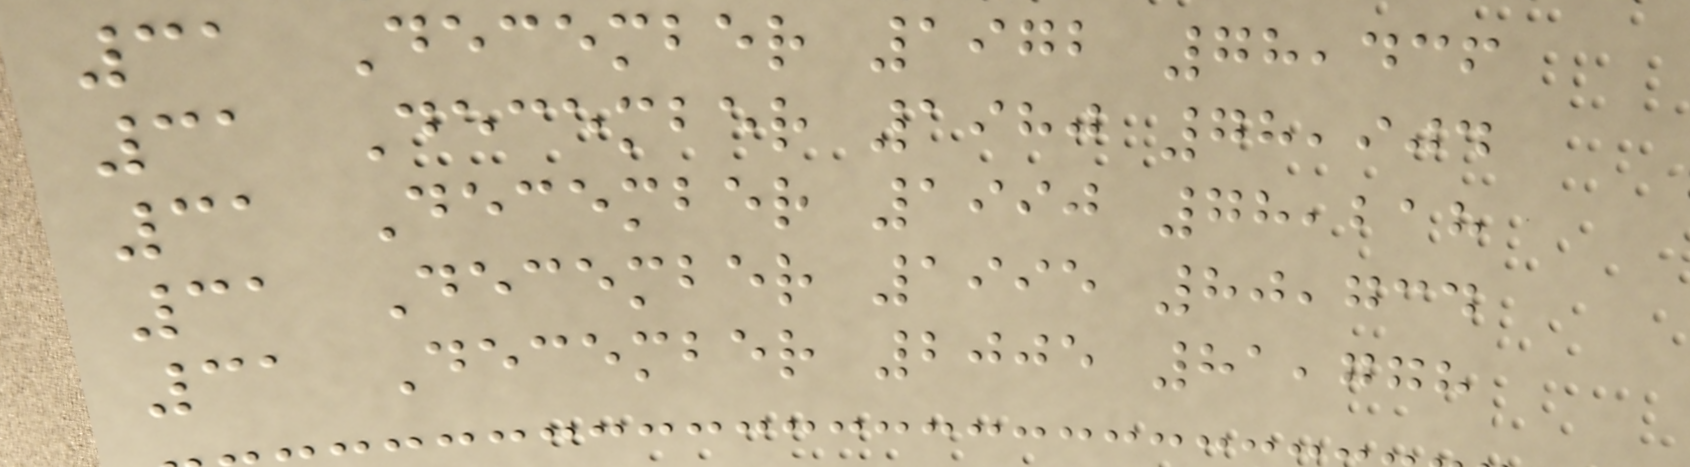31 December 1972 78,436
31 December 1980 78,904
31 December 1990 78,218
31 December 1995 80,734
31 December 2005 81,778
